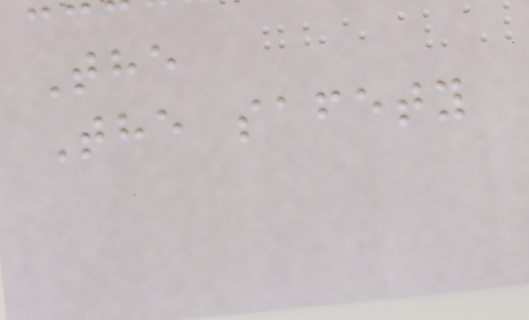The
The safety
